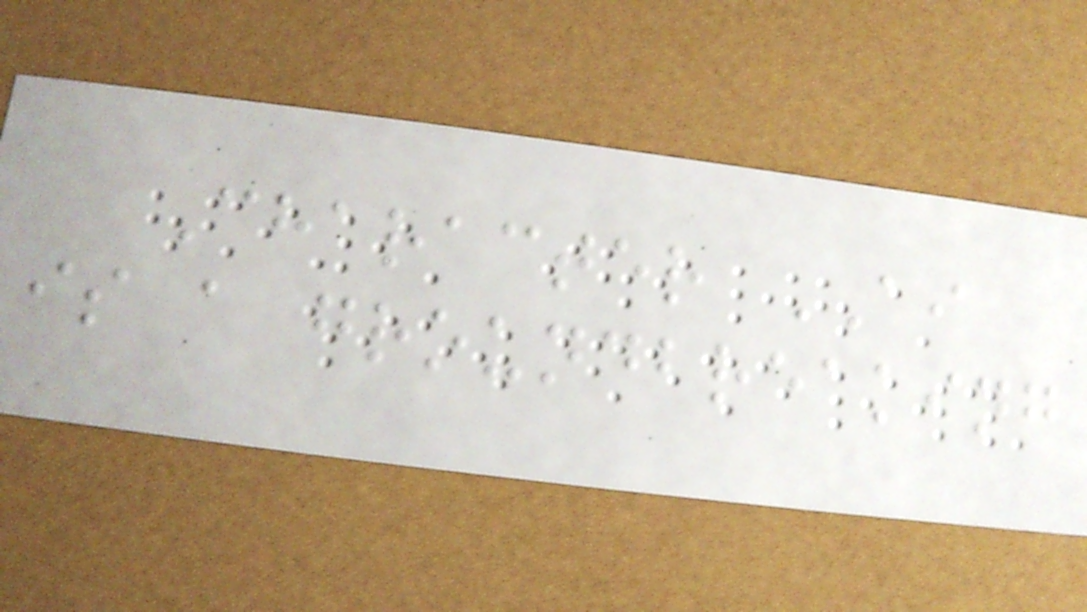Character AI
is a groundbreaking
